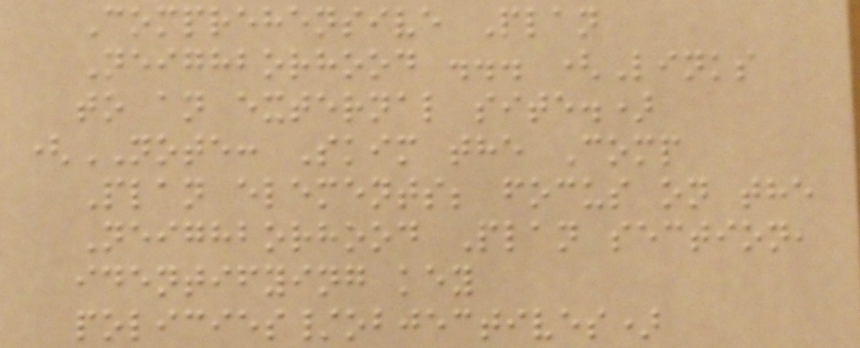Comprehensive Plan
Neighborhood ... (Links
to an external site.)
(NOTE: Skim the Comp
Plan elements; focus on the
Neighborhood Plan section,
identifying key
policies/objectives)
